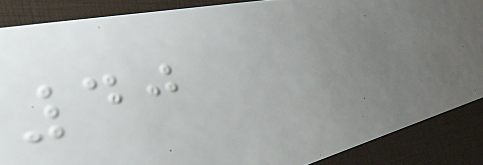40
